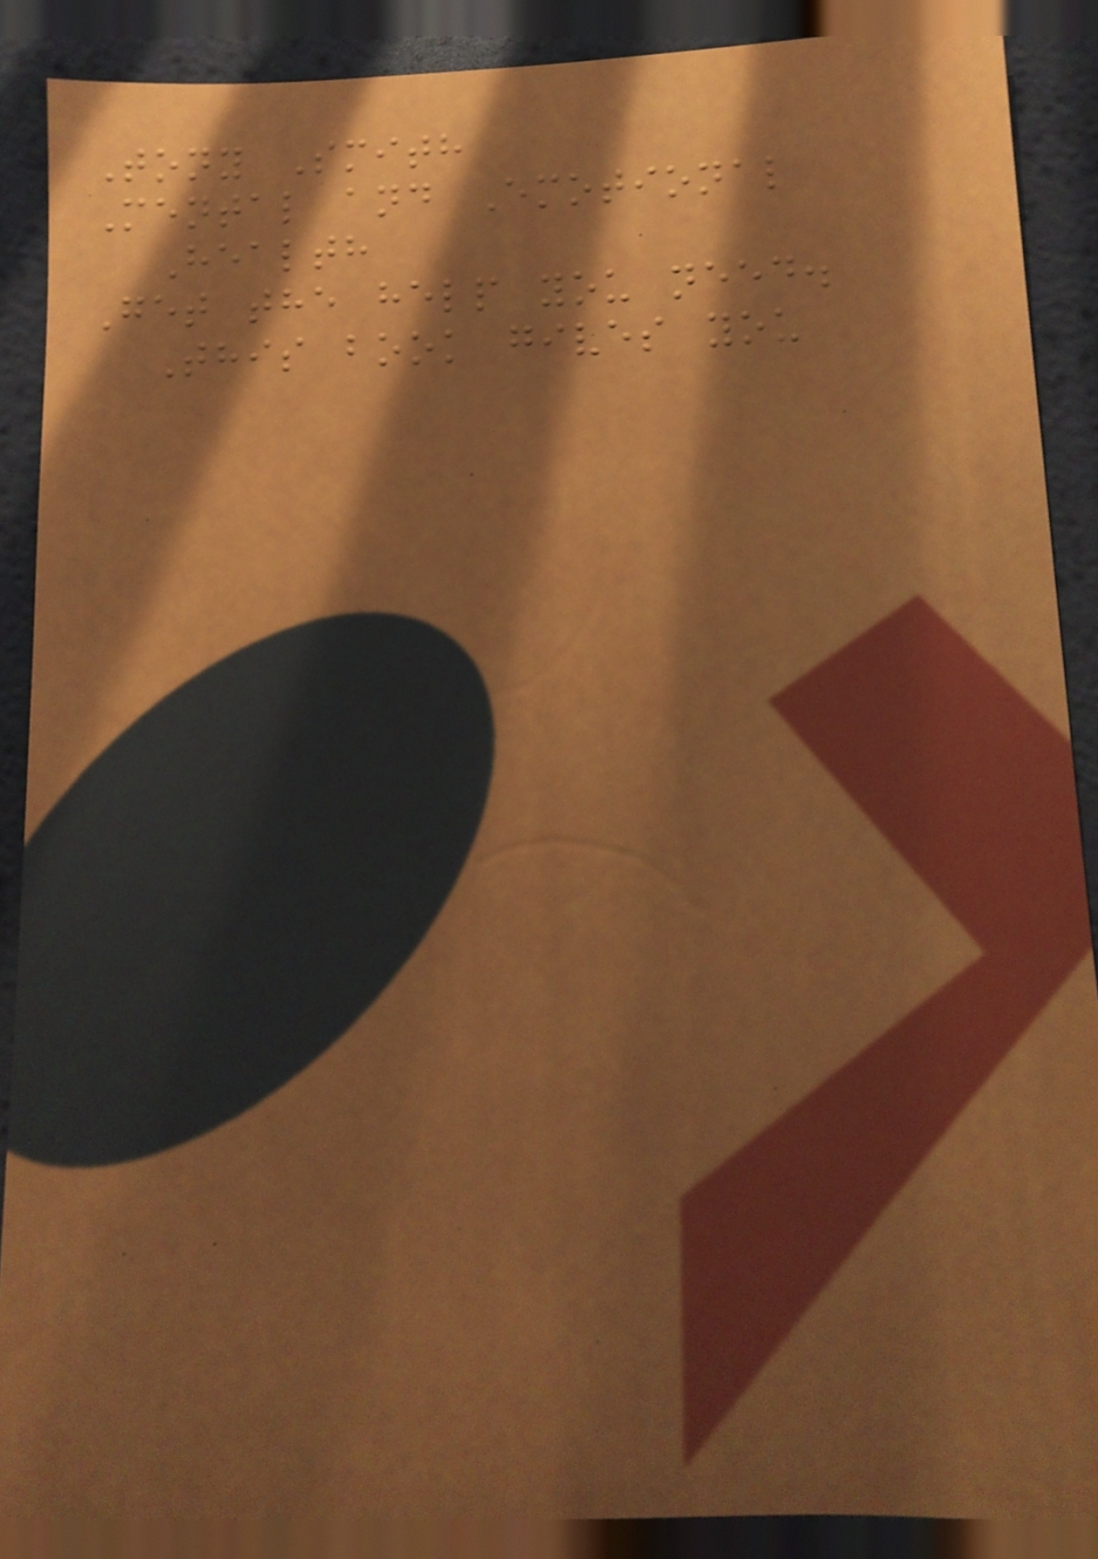Tony Smith
Mental and Emotional
Health
Get the help you need.
This book gives you
